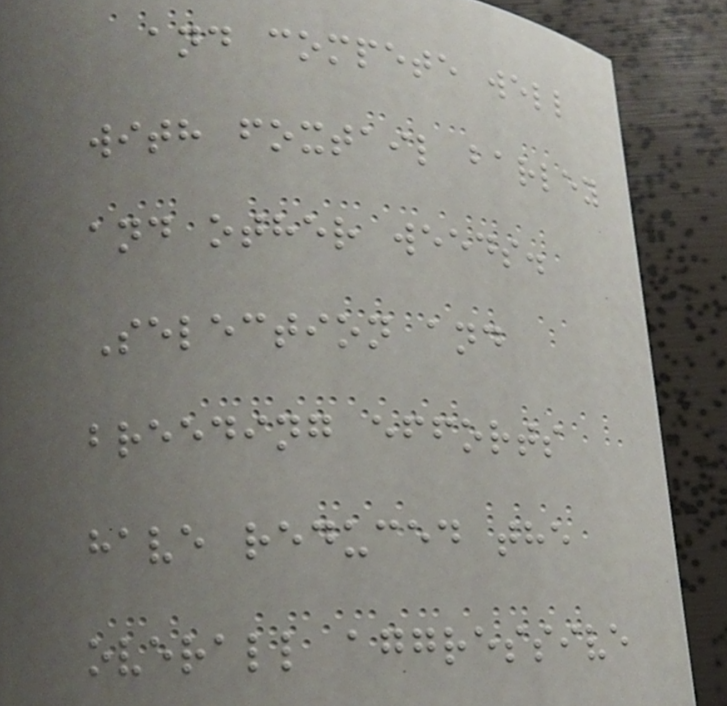and compete well
with foxtail barley
and other weeds.
Selection and
breeding efforts
have reduced the
overall aggressive
